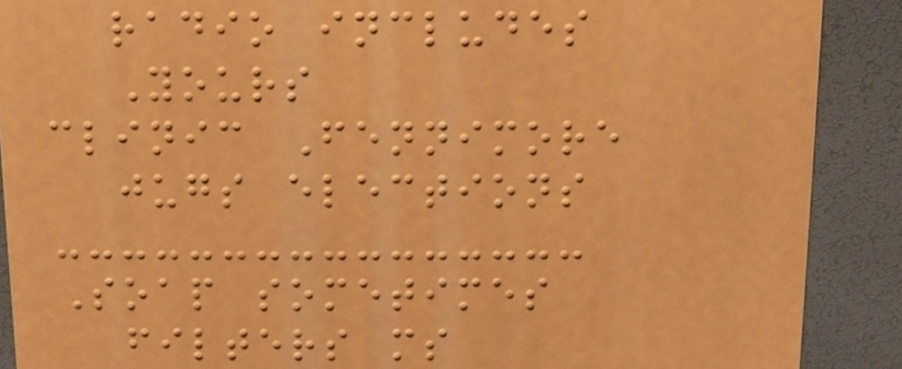radio includes
Yours
clinic Fennimore
jugs elections
Soap sometimes
filters ms
